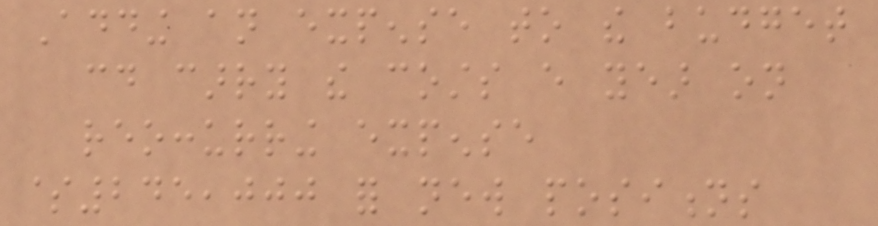Adding an expense to the budget
could carry the costs every year on
reoccurring expense
$245,000 for new positions
